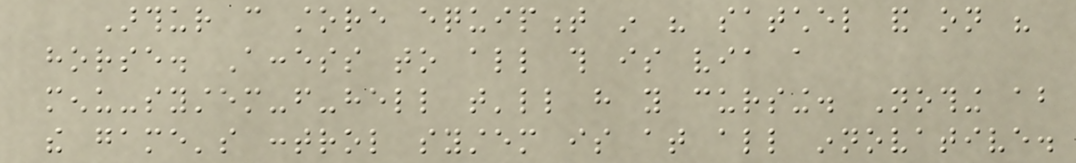Arthur can store equipment in his satchel and on his
horse. Access to all this is via a
menu-system-from-hell that'll have you cursing. Nothing about
the game's control system is at all innovative.
